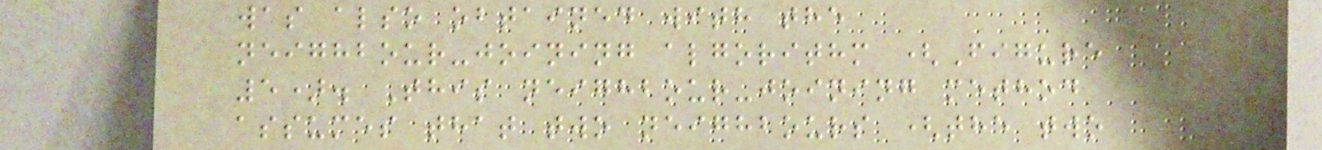was also obtained with the
neighbour-joining algorithm (Figure
5). This neighbour-joining method
assumes that two neighbours (the two
